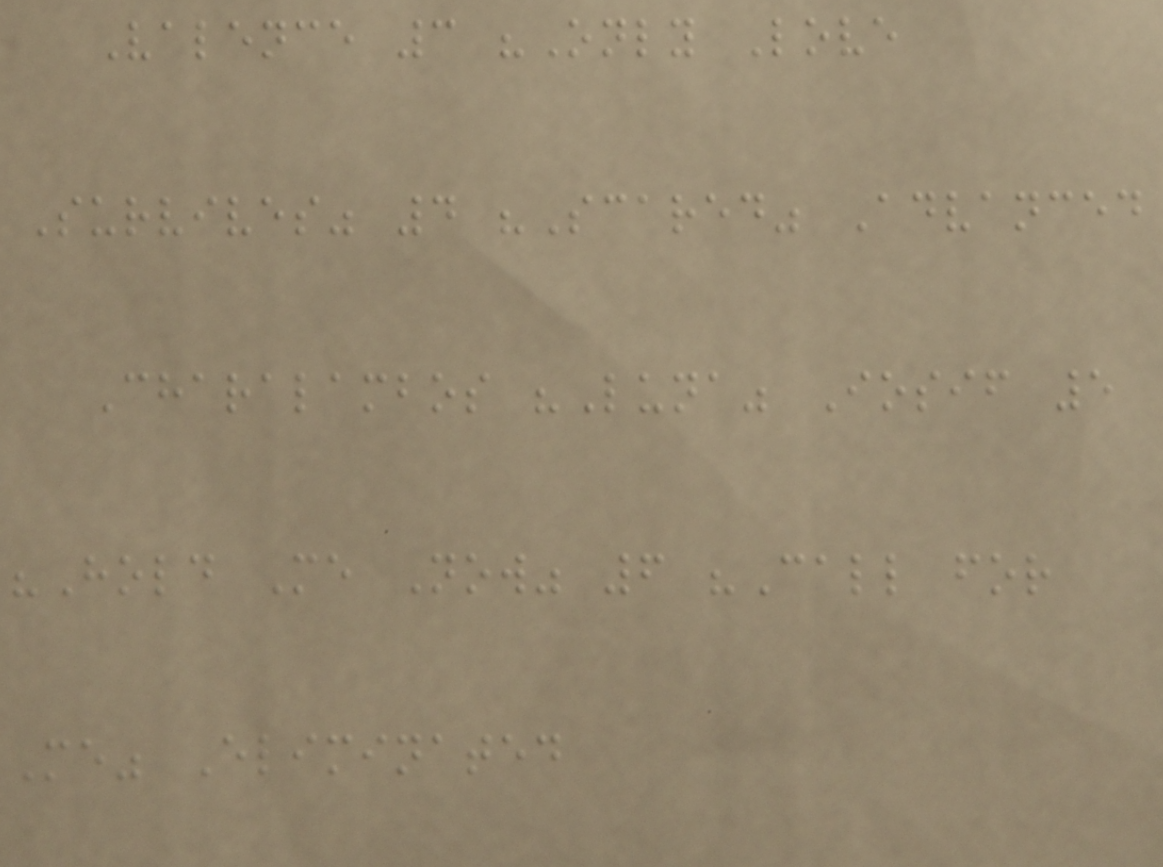Valence 3 "Only Love
Survives" 4 "Scared" Advanced
Charalambos "Luna" Iosif 5
"Hold Me Now" 6 "Call for
Me" Eliminated
